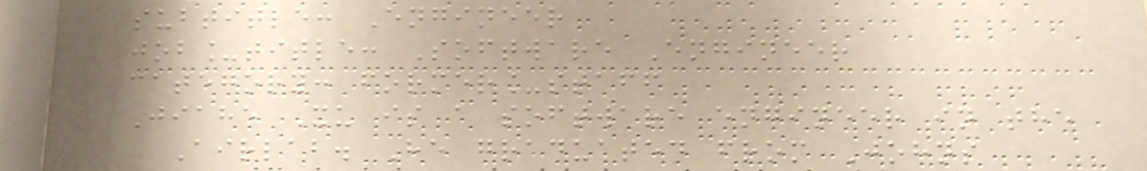subtitle: Engineer
job_title: Software Engineer
category: former_staff
Jiahe Xu is a software engineer in the
Airlab. He graduated from Johns
